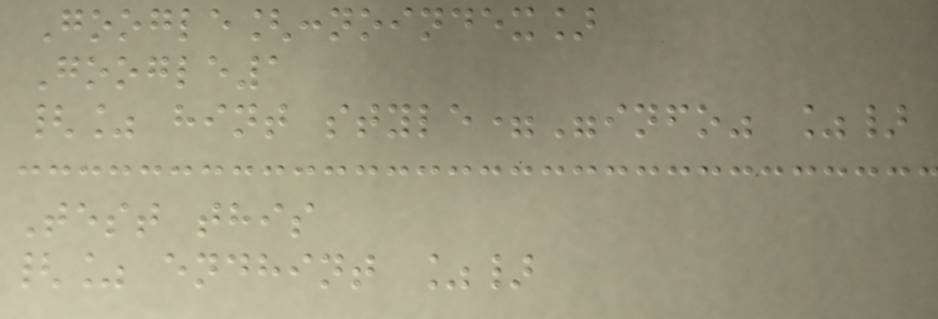Google[:noindex]
Google1
{% hint style="info" %}
Test this
{% endhint %}
